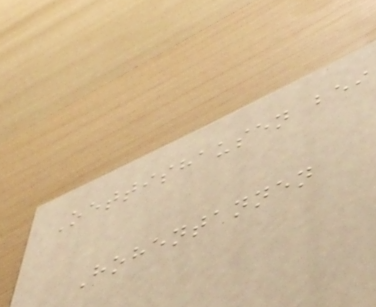Oettishausen bei
Hohentannen
